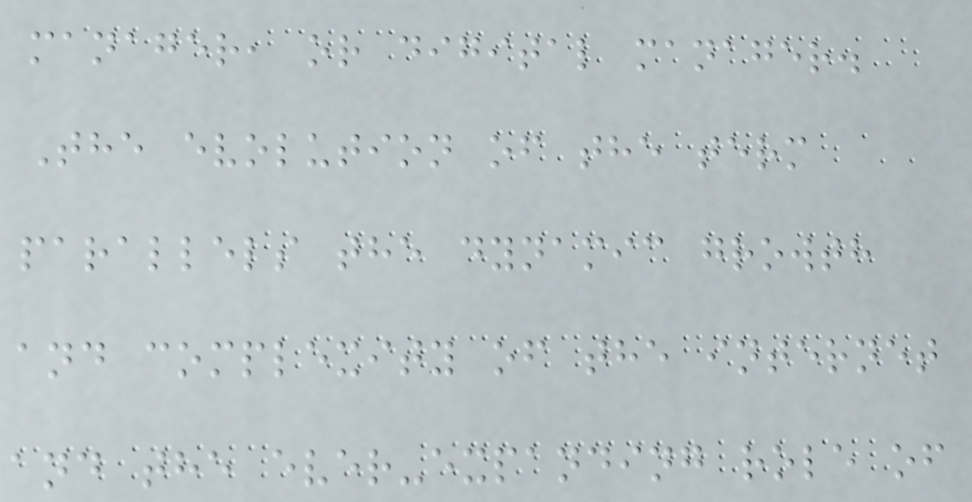manager, or digital manager.
The evolution of the term
parallels the dynamic growth
and complexity of the internet
and the ever-expanding role of
